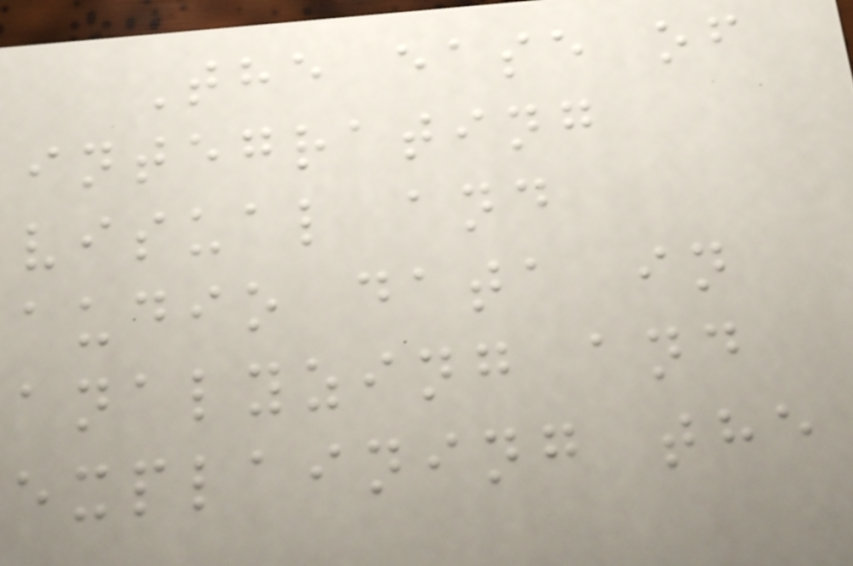The ease of
integrating
visual and
audio data in
analyzing and
explaining the
